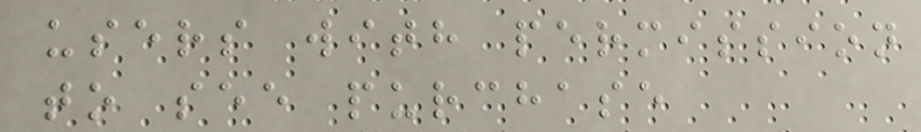users with permission
to see purchase
